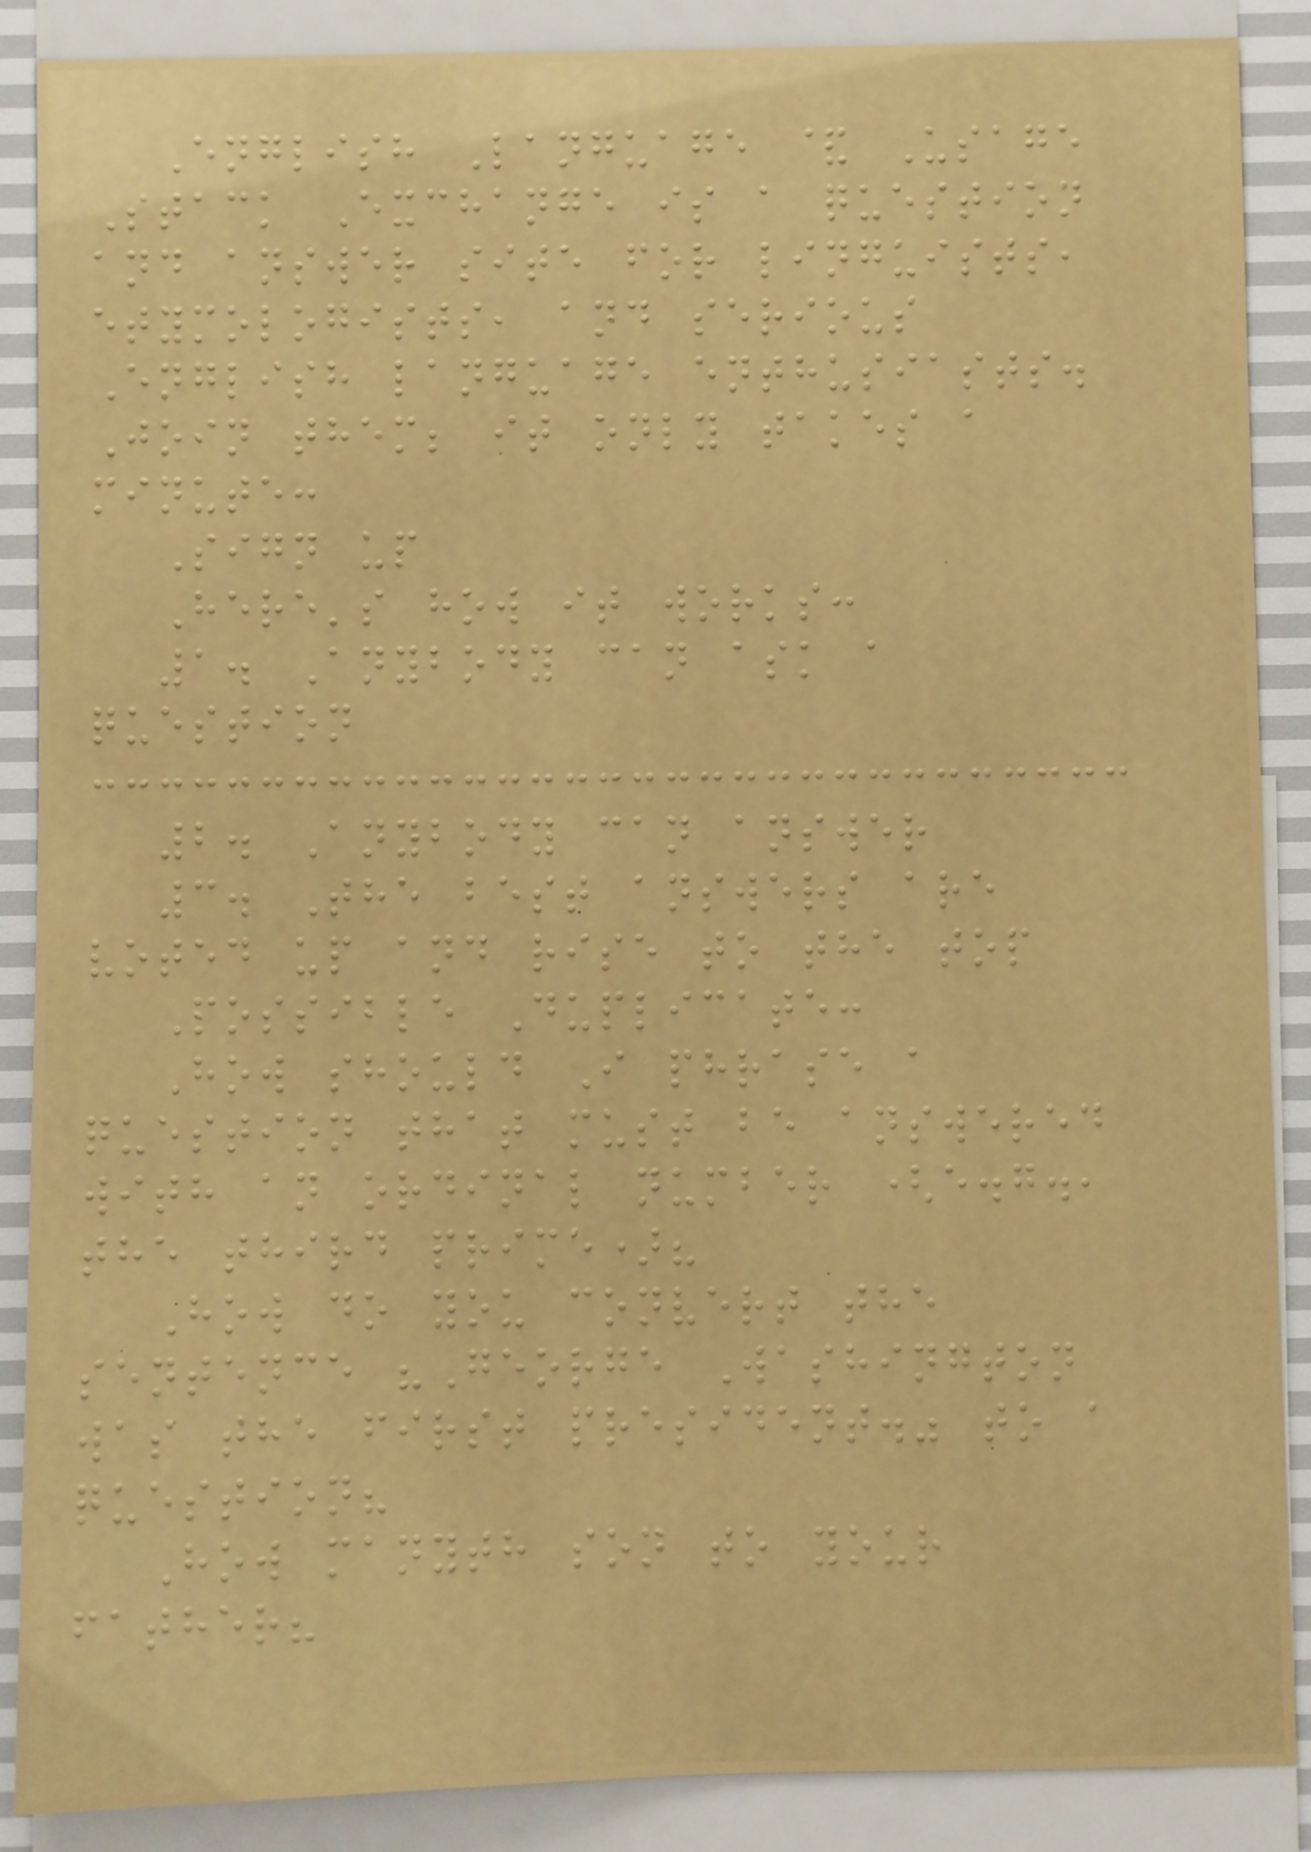English Language & Usage
Stack Exchange is a question
and answer site for linguists,
etymologists, and serious
English language enthusiasts.
Join them; it only takes a
minute:
Sign up
Here's how it works:
1. Anybody can ask a
question
2. Anybody can answer
3. The best answers are
voted up and rise to the top
Possible Duplicate:
How should I phrase a
question that must be answered
with an ordinal number (e.g.,
the third prime)?
How do you convert the
sentence "George Washington
was the first president." to a
question?
How manyth son to your
father?
